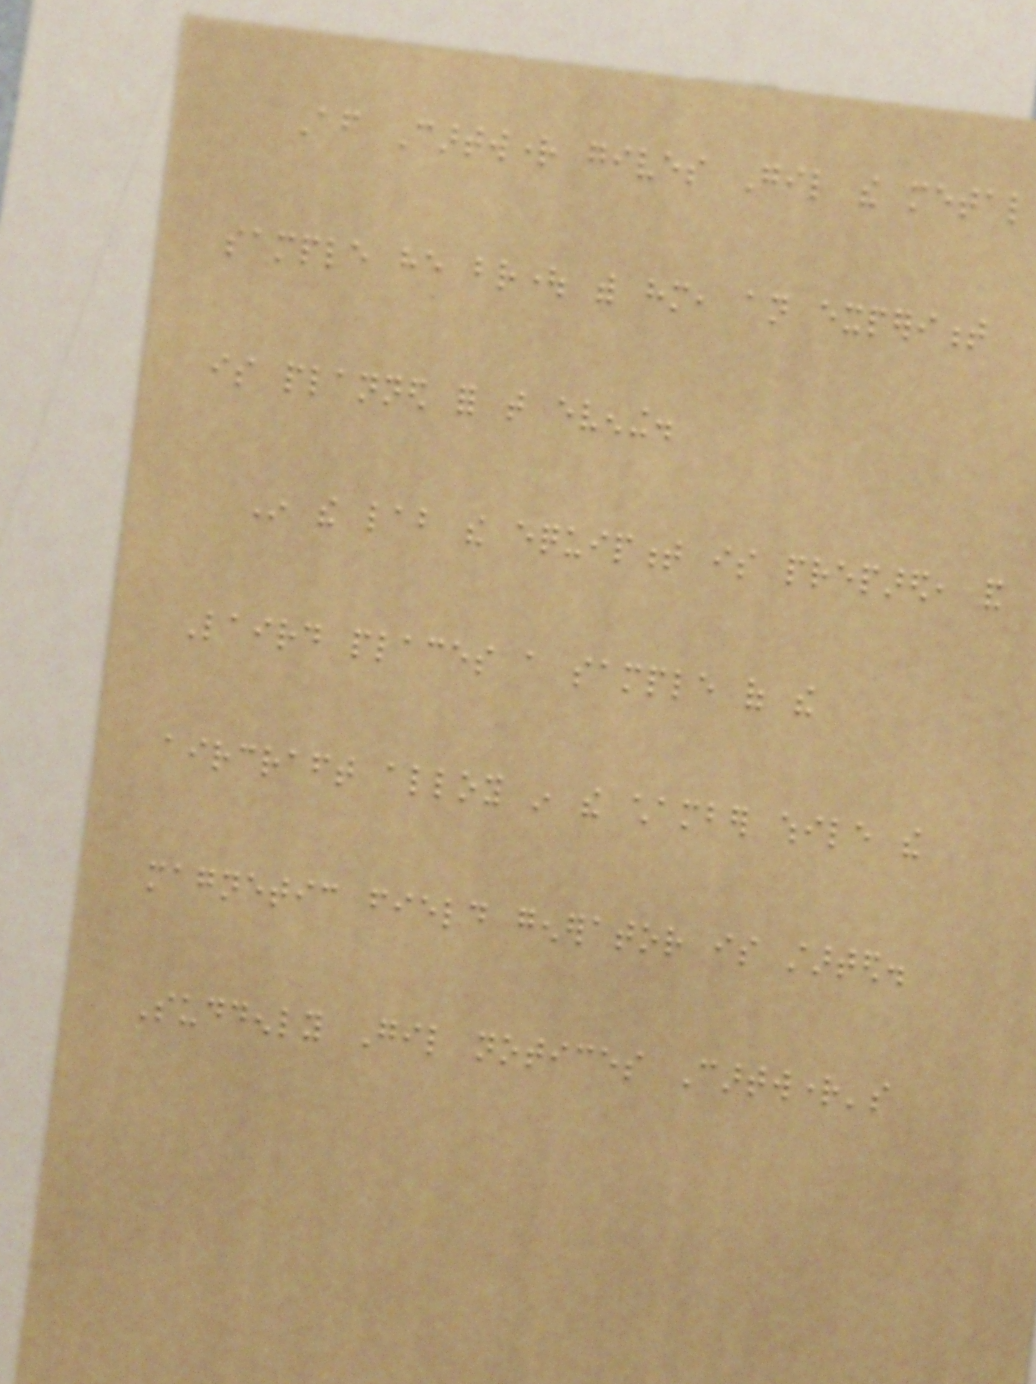After Cartwright gives Gil the metal
sample he brought with him, an experiment
is planned for that evening.
In the lab the equipment is prepared, and
Laird places a sample of the
aircraft alloy in the chamber while the
magnetic field generator is started.
Suddenly Gil notices Cartwright's
